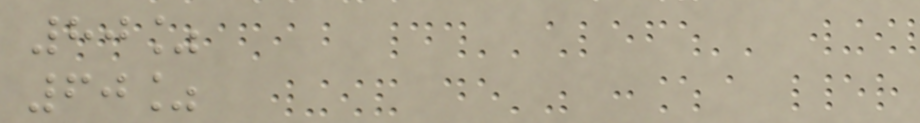80%
60%
